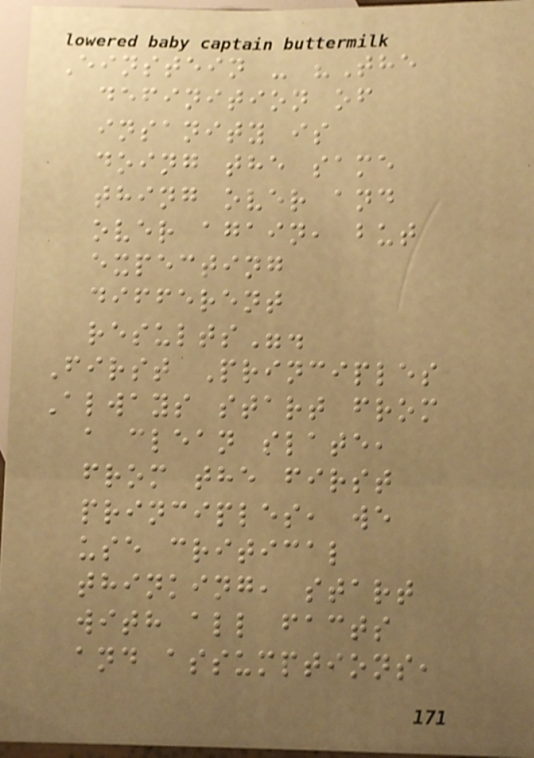Einstein - "The
definition of
insanity is
doing the same
thing over and
over again, but
expecting
different
results".
First Principles
Always start from
a clean slate,
from the first
principles, we
use critical
thinking, start
with all facts
and assumptions,
